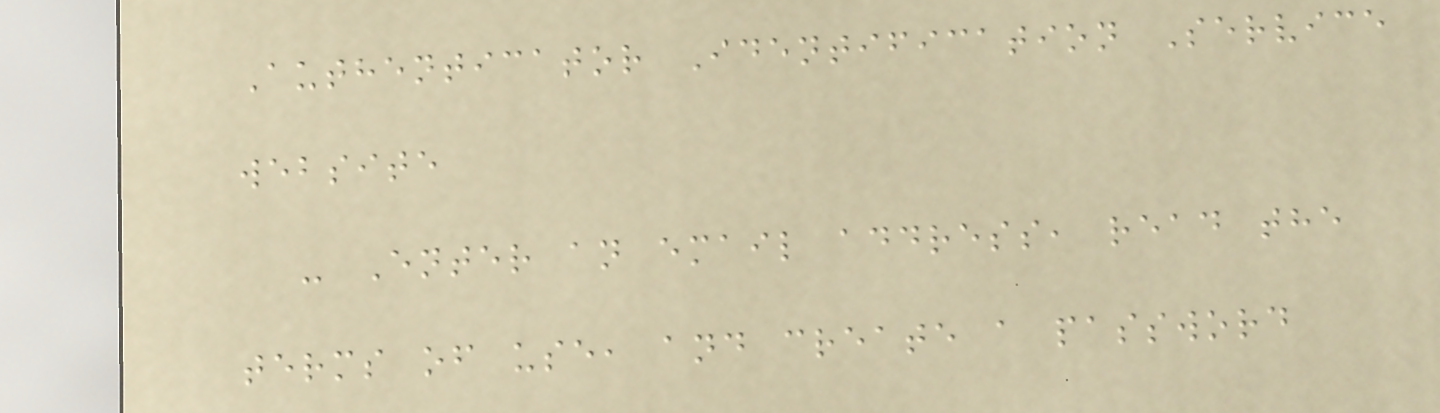Authenticator Identification Service
website
- Enter an email address, read the
terms of use, and create a password
